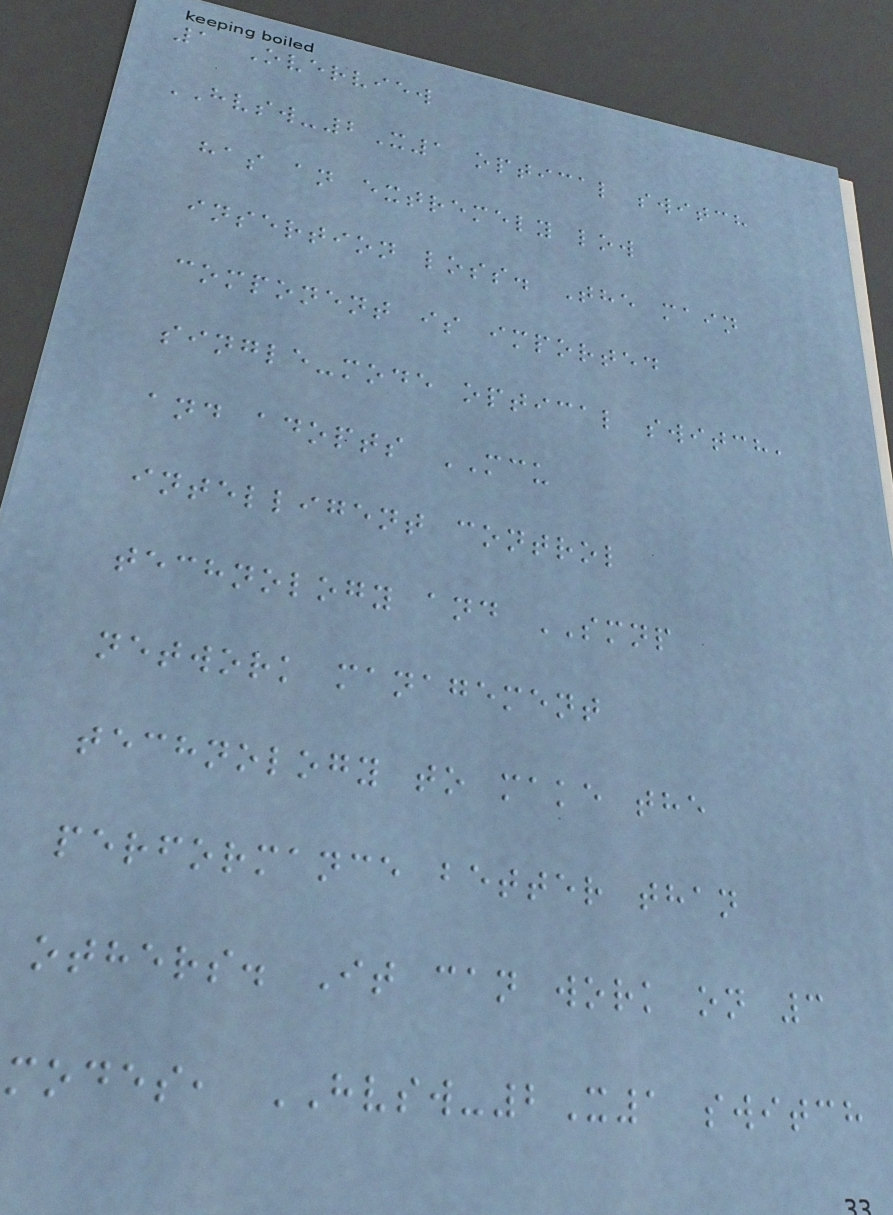1 Overview
HVSW-2X1 optical switch
has an extremely low
insertion loss. The main
component is imported
single-mode optical switch,
and adopts MCU
intelligent control
technology and SMNP
network management
technology to make the
performance better than
others. It can work on 3
modes, HVSW-2X1 switch
